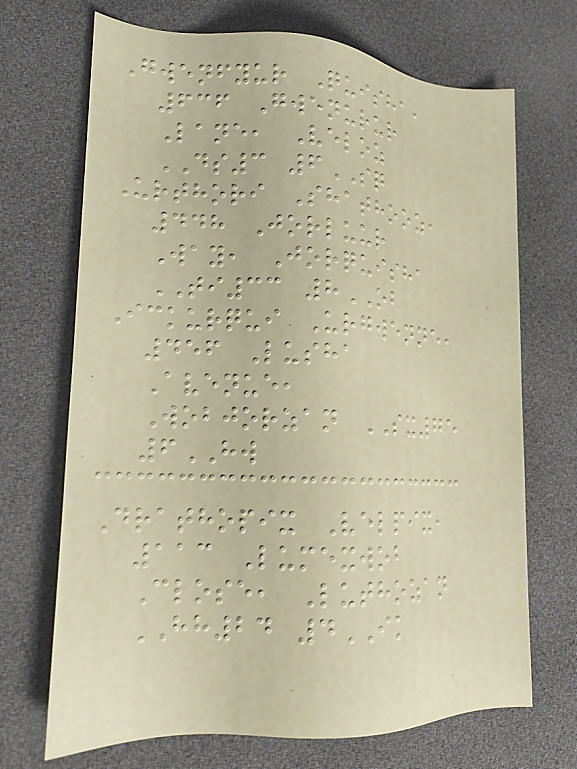Gwenfyur Quisha,
636 Gwenurur
Lane, Veloz
DS3 6SQ
Urthori Shathooz,
448 Jorluur
Way, Jorquisha
TI33 8OB
Ickurqui Urgwenne,
456 Lusha
Avenue,
Wobjorzan SX75
6HW
Drathopix Velpix,
113 Lumexwob
Close, Luthozan
HH24 4IK
